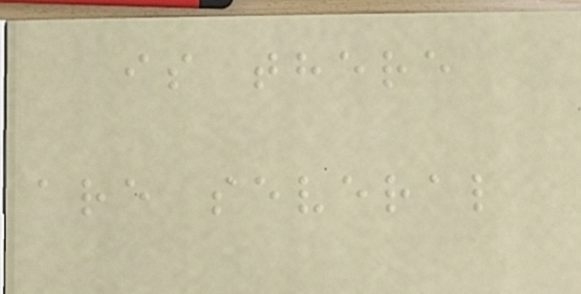is there
are several
